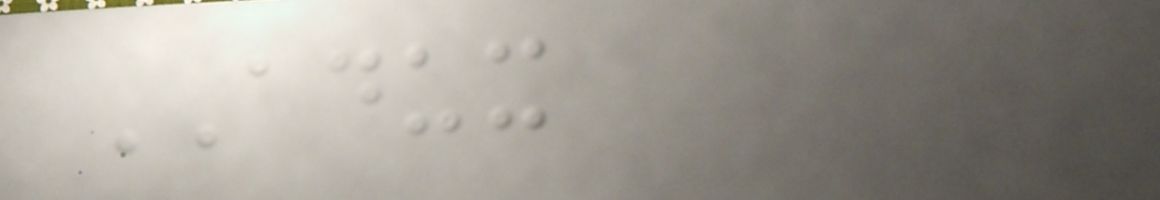ADUX
